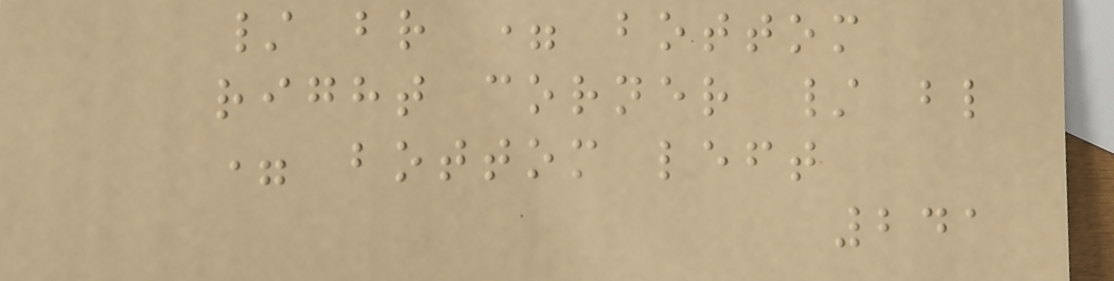/ br = bottom
right corner / bl
= bottom left
241
